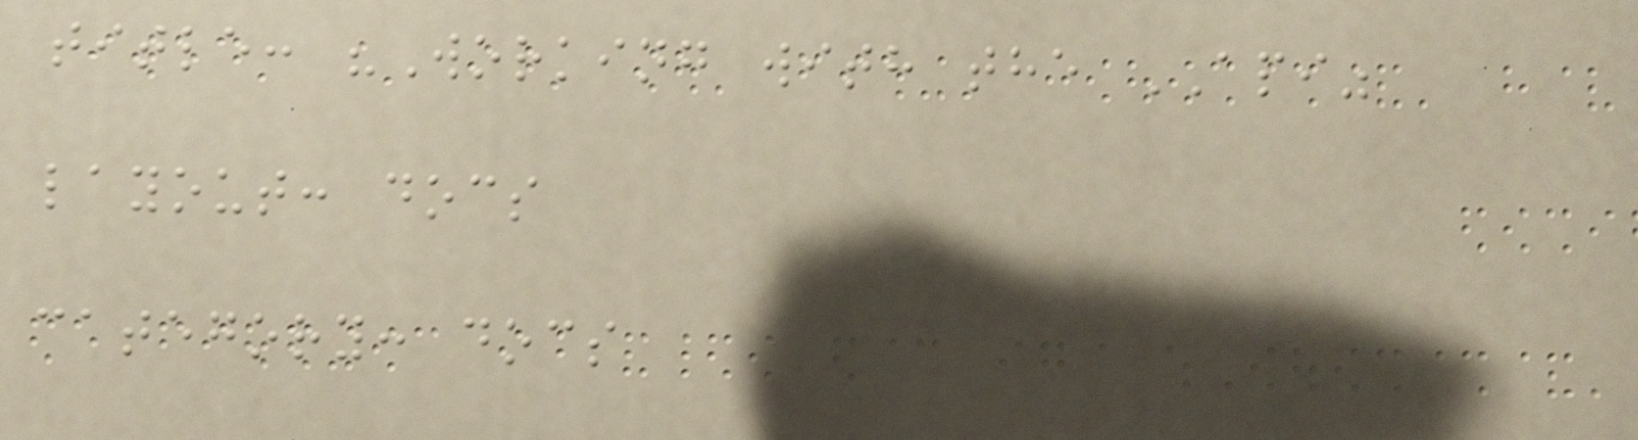title: "Working with the API"
layout: docs
category: docs
